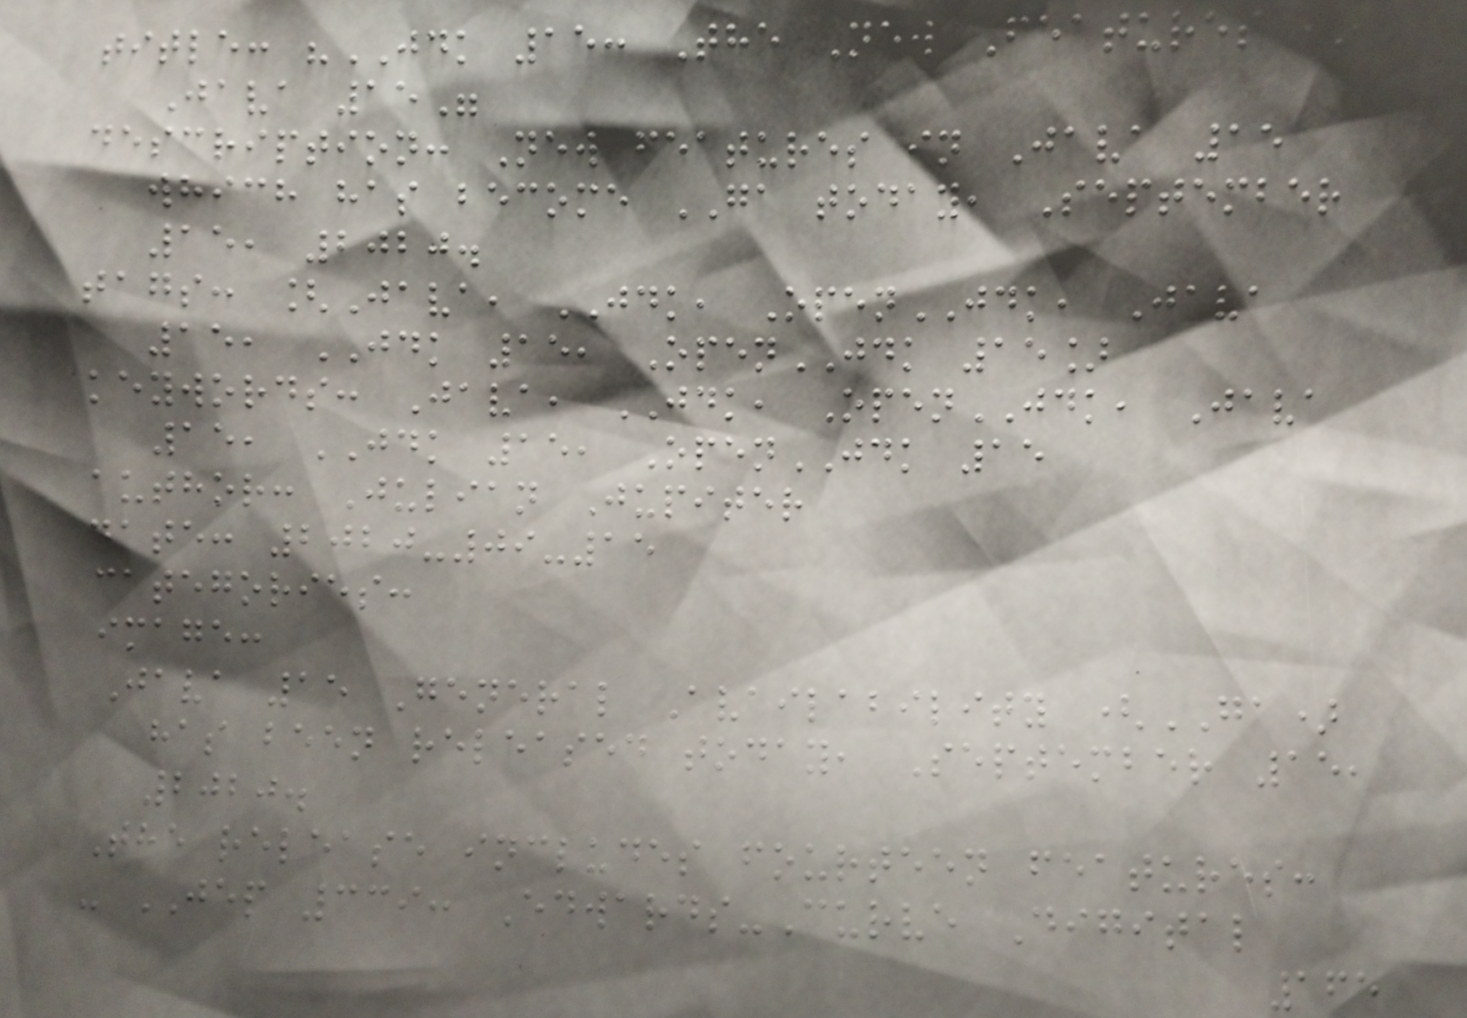title: "JDK 15: The New Features in
Java 15"
description: New features in Java 15
which has become GA today, September
15, 2020.
tags: [Java, JDK, OpenJDK, Java
15, JDK 15, OpenJDK 15]
keywords: Java, JDK, OpenJDK, Java
15, JDK 15, OpenJDK 15
author: Julian Jupiter
date: 2020-09-15
categories:
image:
Java 15 General Availability (GA)
has been released today, September 15,
2020.
The release includes fourteen features:
- JEP 339: Edwards-Curve Digital
165
